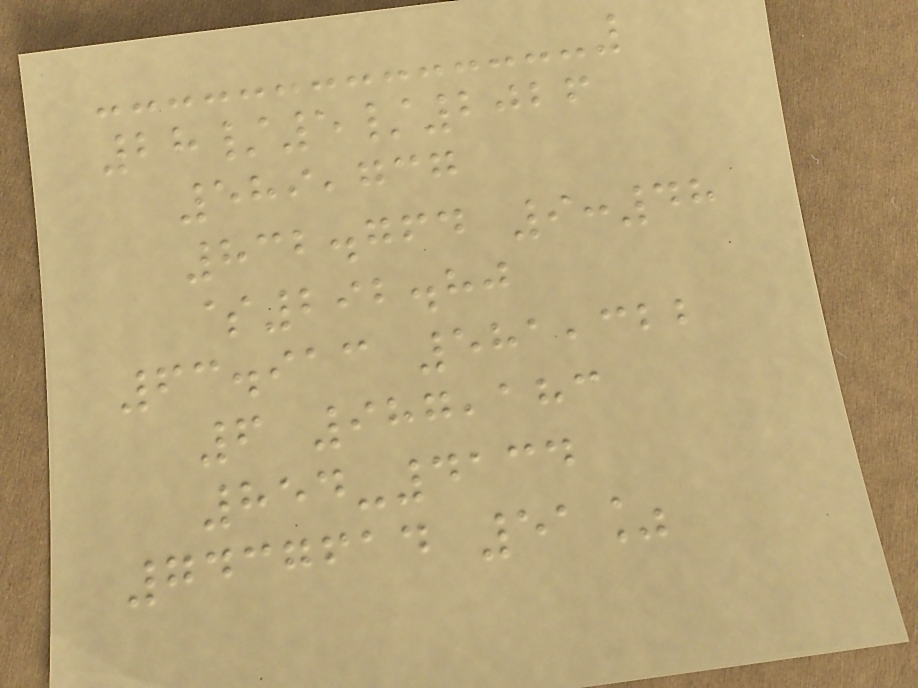28/5/2026
589,737
832.764 9:48
$292.80
63.913 581,322
6 987,183
854-4134
7437614 51%
